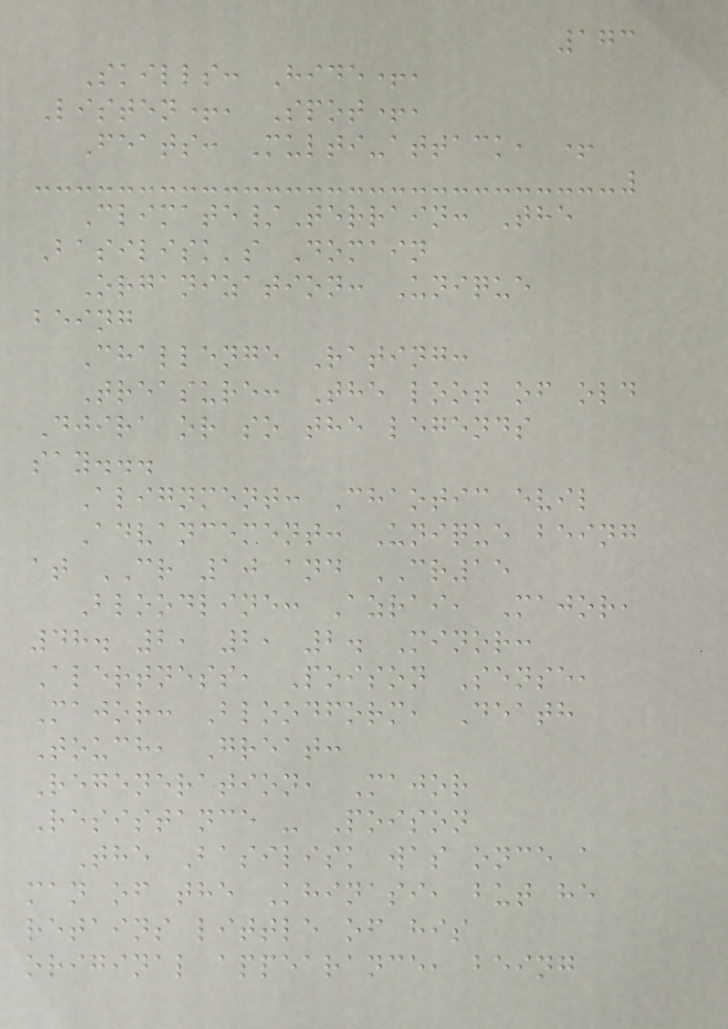173
Skills: Hide+,
Listen+, Spot+,
Feats: Multi-attack, +
Climate/Terrain: The
Basilisk's Domain
Organization: Unique
being
Challenge Rating:
Treasure: The loot of old
Djira or so the legends
say...
Alignment: Chaotic evil
Advancement: Unique being
at CR 10 and CR15
Bloodline: Azrai, Major,
48. 2, 2, 2. Minor:
Alertness, Poison Sense,
Major: Bloodform, Death
Touch, Great:
Regeneration, Major
Resistance - Poison
The Basilisk was once a
man of the Khinasi, but he
retains little of his
original appearance, being
